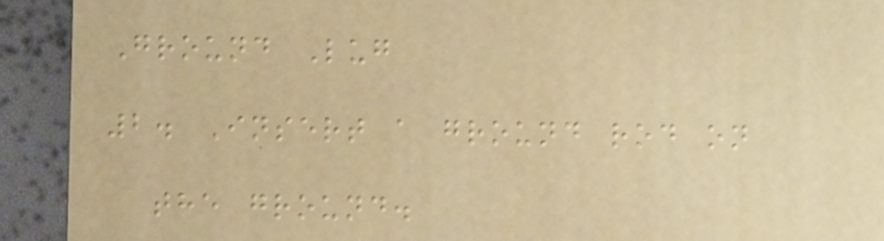Ground Lug
2. Insert a ground rod on
the ground.
